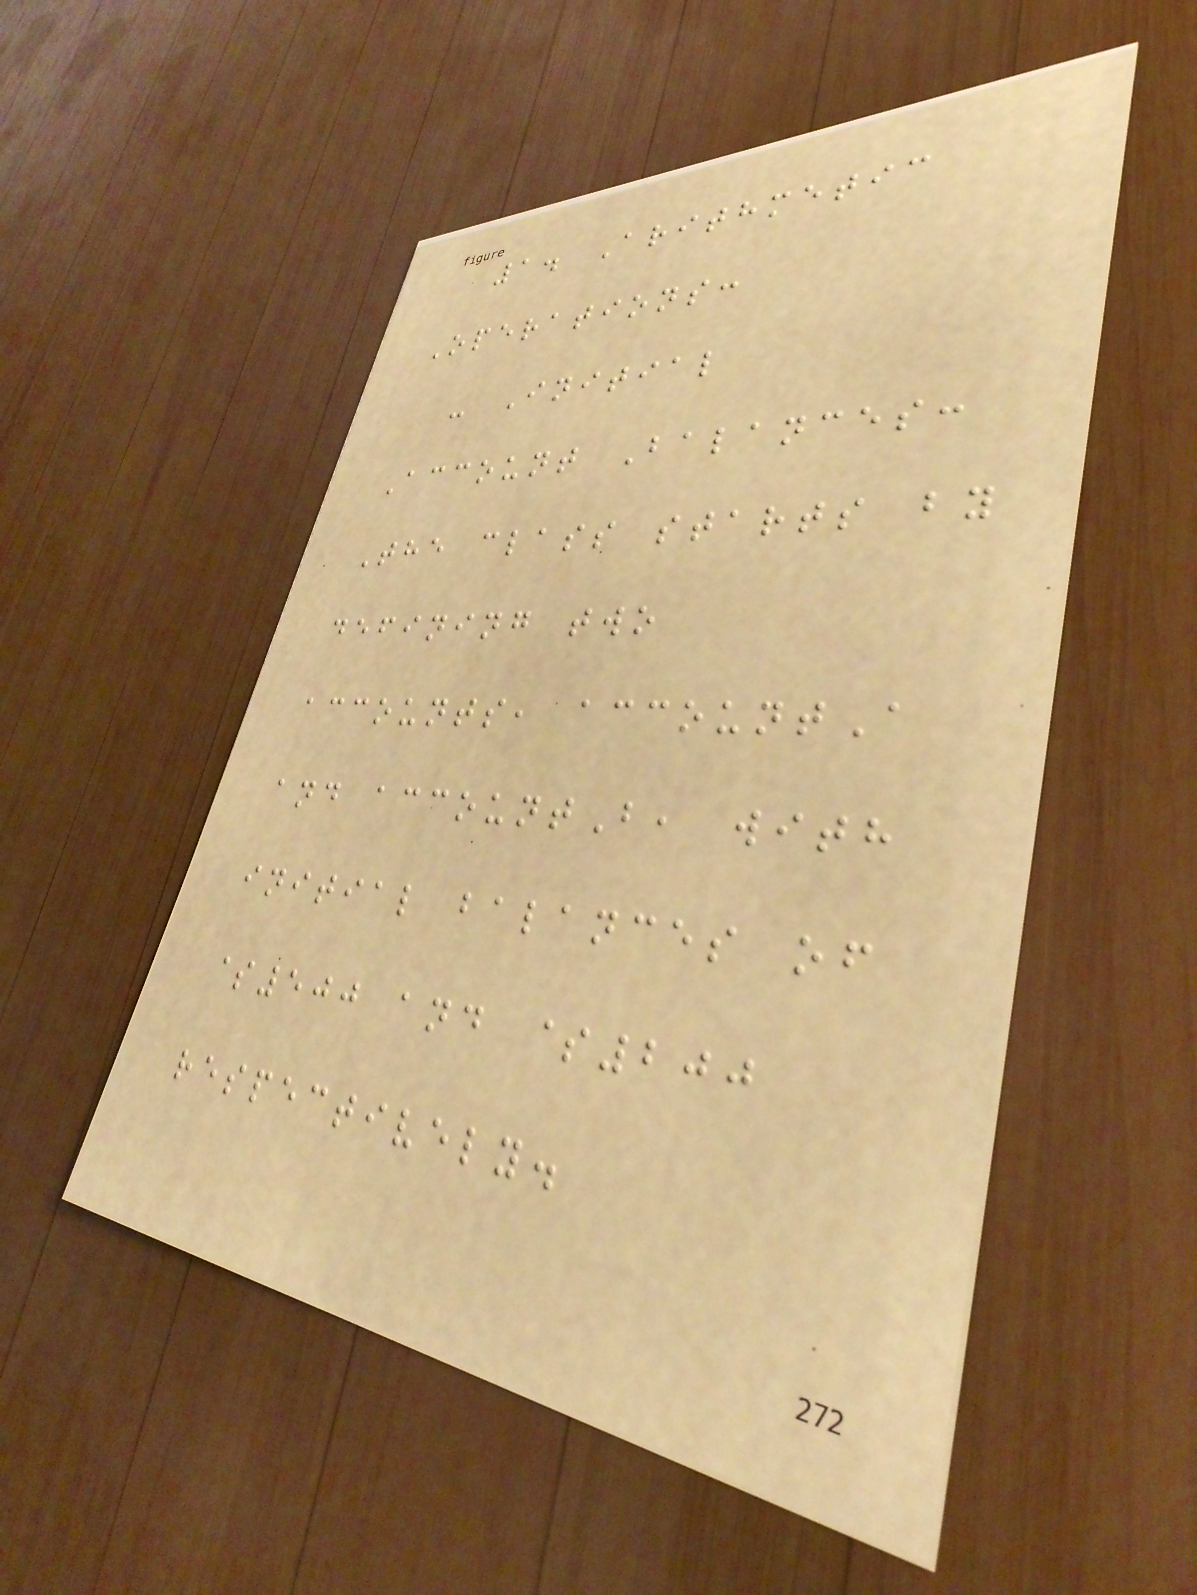1. Arithmetic
Operations:
- Initial
Account Balances:
The class starts by
defining two
accounts, accountA
and accountB, with
initial balances of
$500 and $200
respectively.
